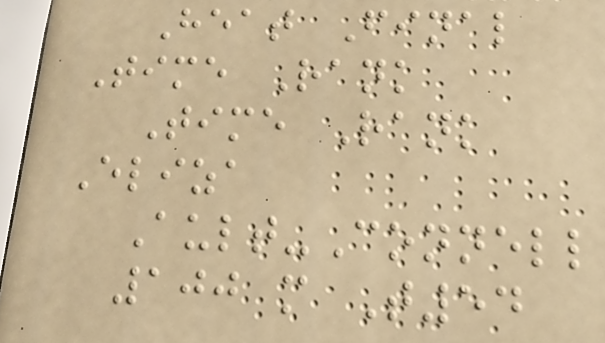Heat Final
Time Rank
Time Rank
Eliza
Ault-Connell
100 m T54
